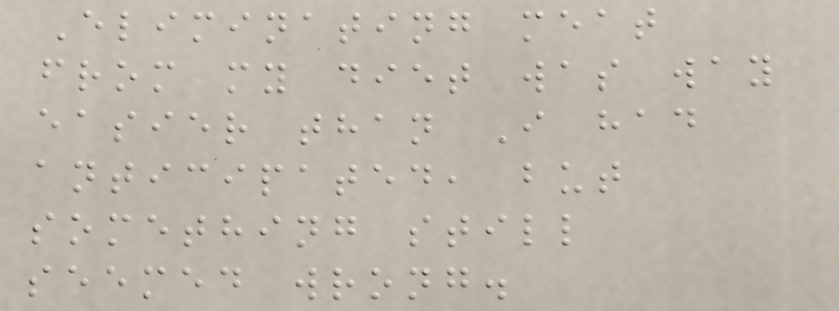Eliminating meat
from my diet was way
easier than I had
anticipated, but
something still
seemed wrong.
